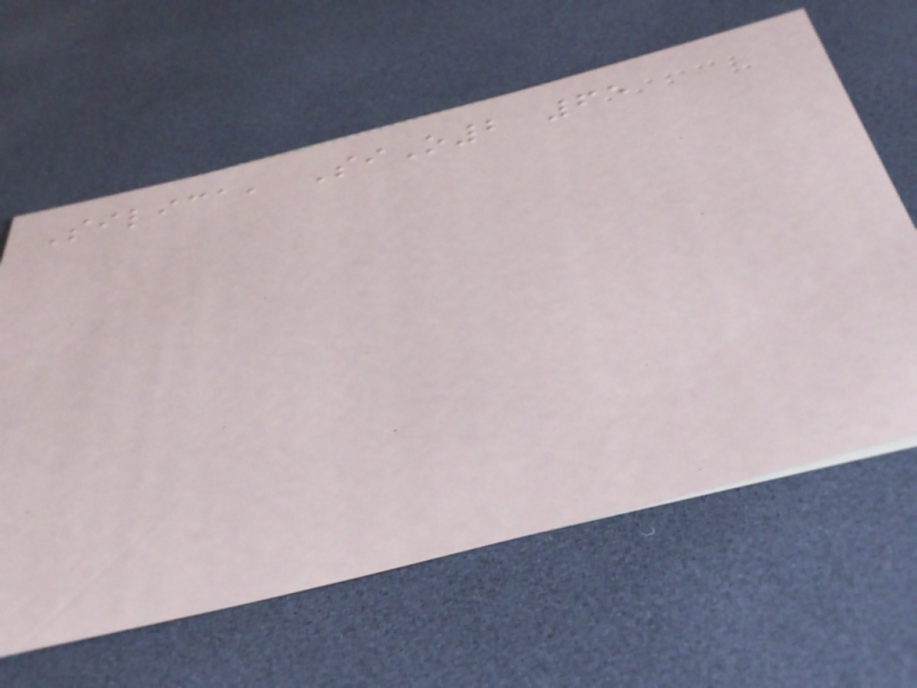Silica, SiO2 65
